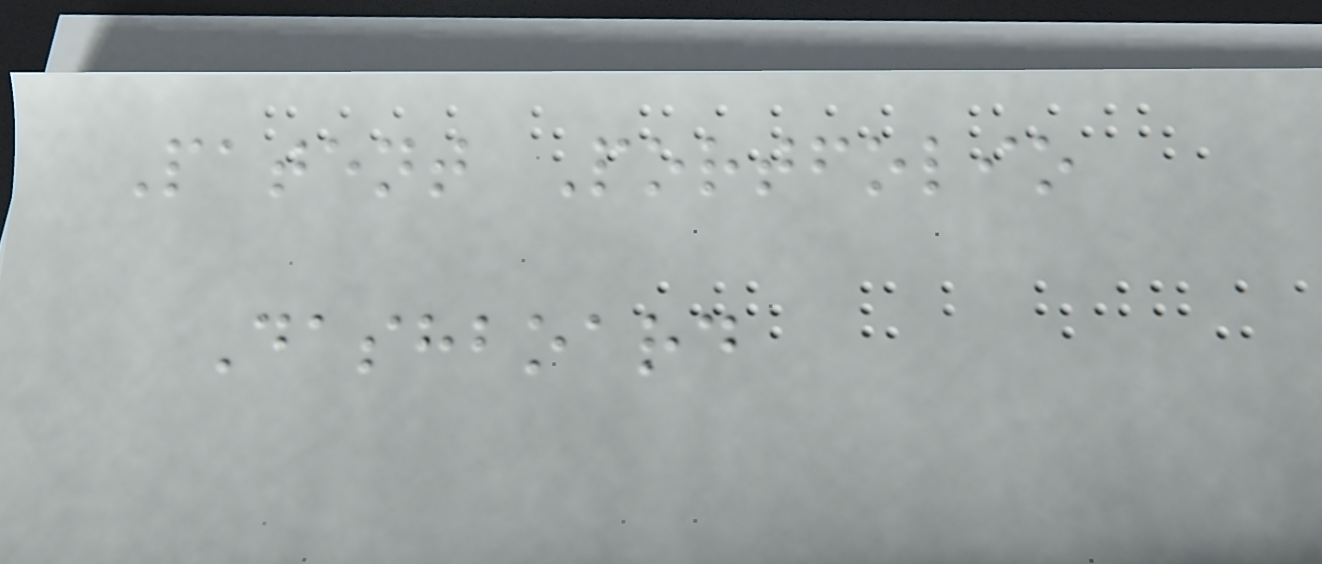Patent Portfolio
Dashboard
